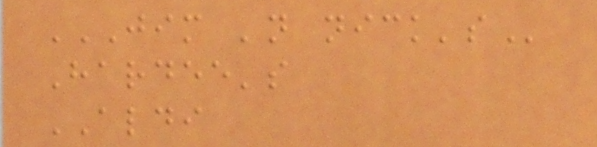JIM 'N NICK'S
Hardee's
ALDI
